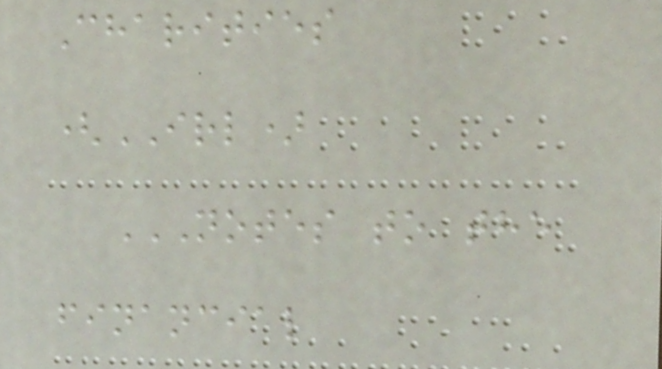Charities
(IRL)
NOTES TO THE
FINANCIAL
